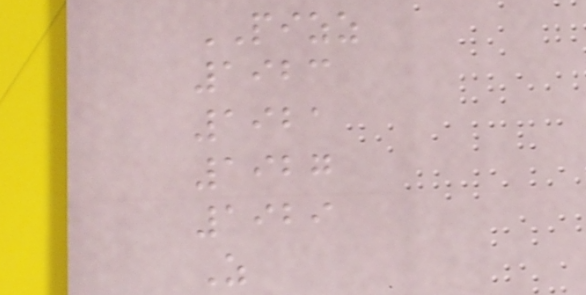PIZZ
1923
1921
1927
1929
Z
